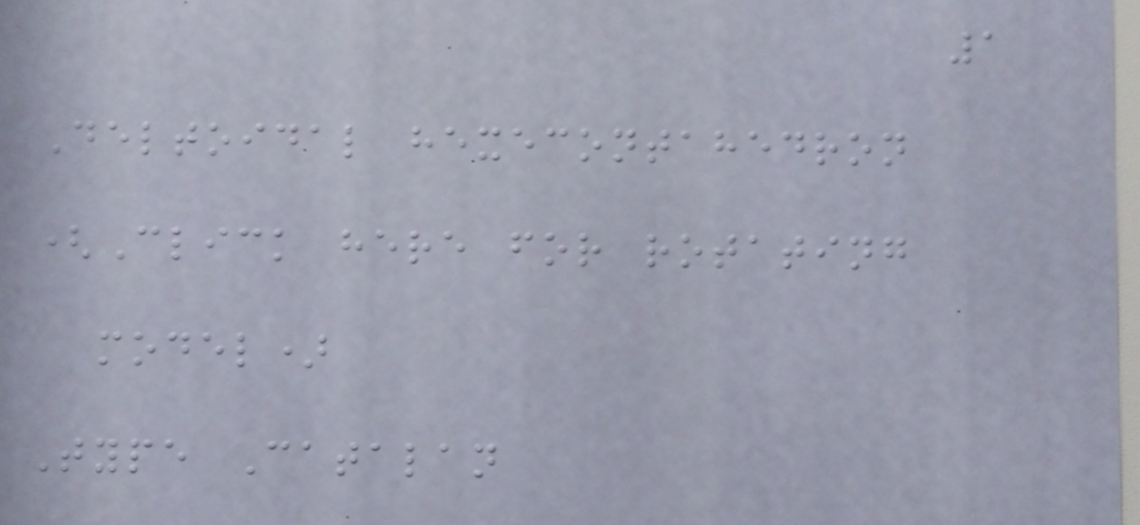1
Deltoidal hexecontahedron
(Click here for rotating
model)
Type Catalan
